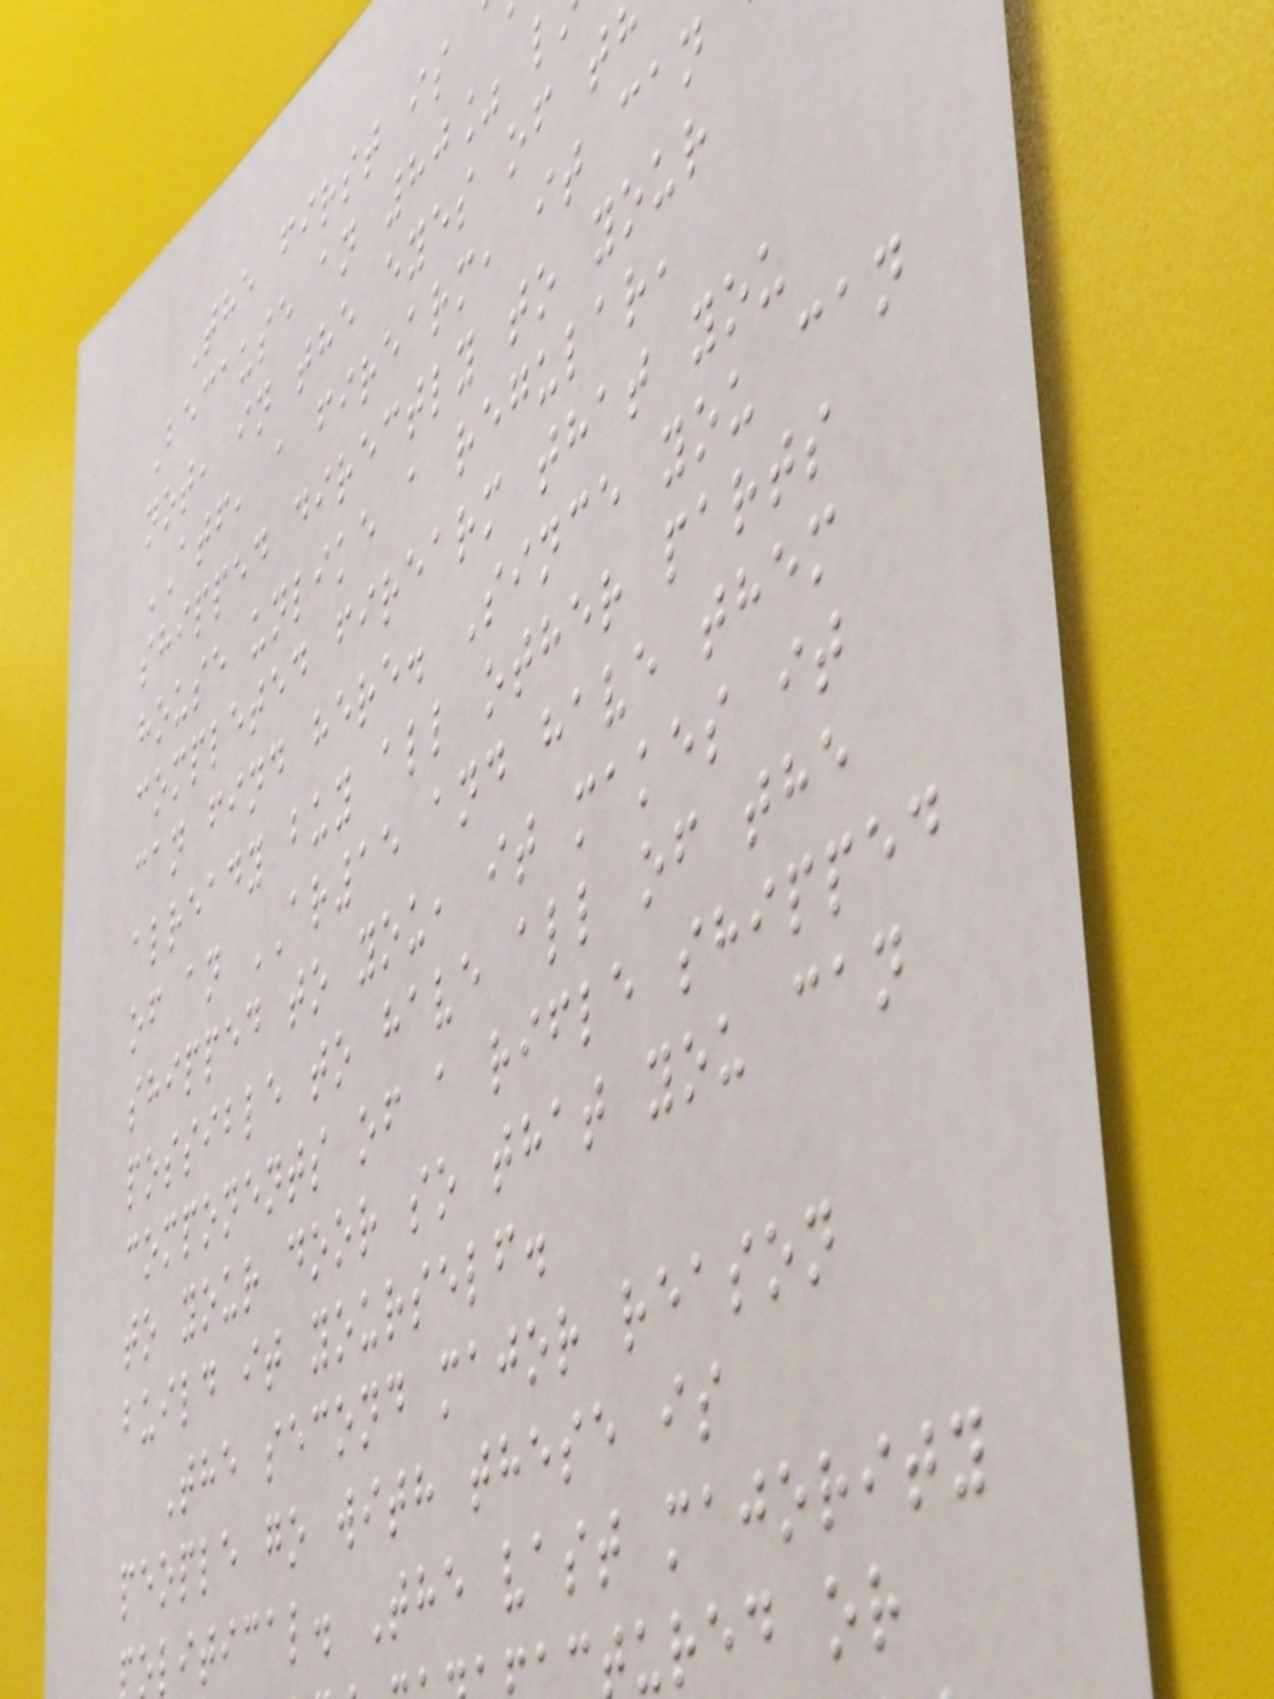The first is
Because an 80% l
not, in the eyes of t
ATF, a firearm, it can
shipped directly to your
house unlike a regular,
completed firearm that you
can find here. Since you can
already buy all other parts
of an AR15 and have them
shipped to you, it makes it
possible to have all of the
components of a rifle shipped
to your door so that you can
build it yourself.
The second major reason
people go with these is
olitical. The vast majority
tured or
